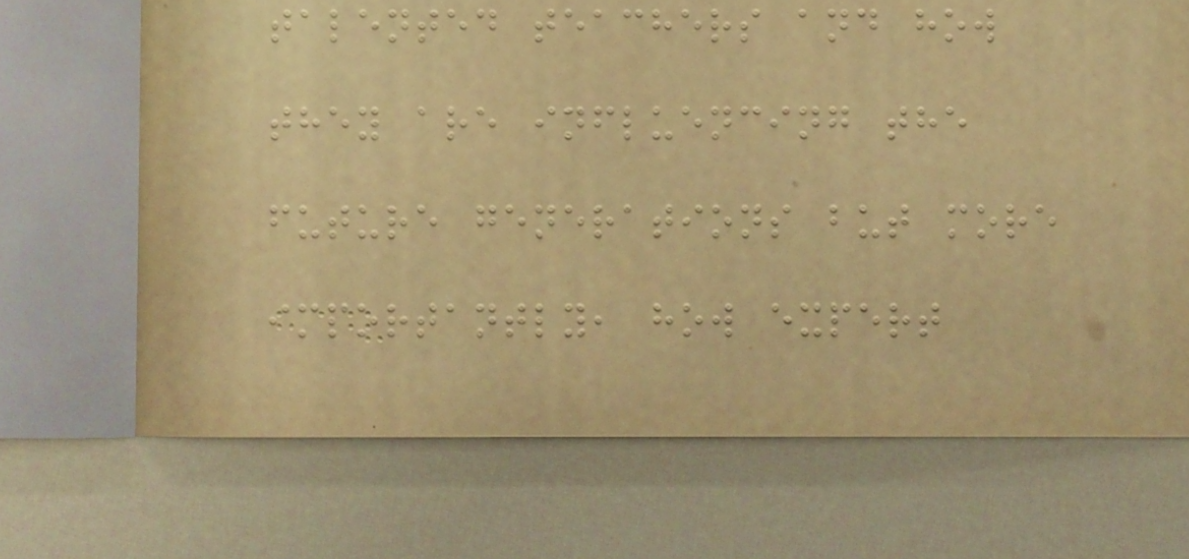talented teachers and how
they are influencing the
future generations but more
importantly, how expert
